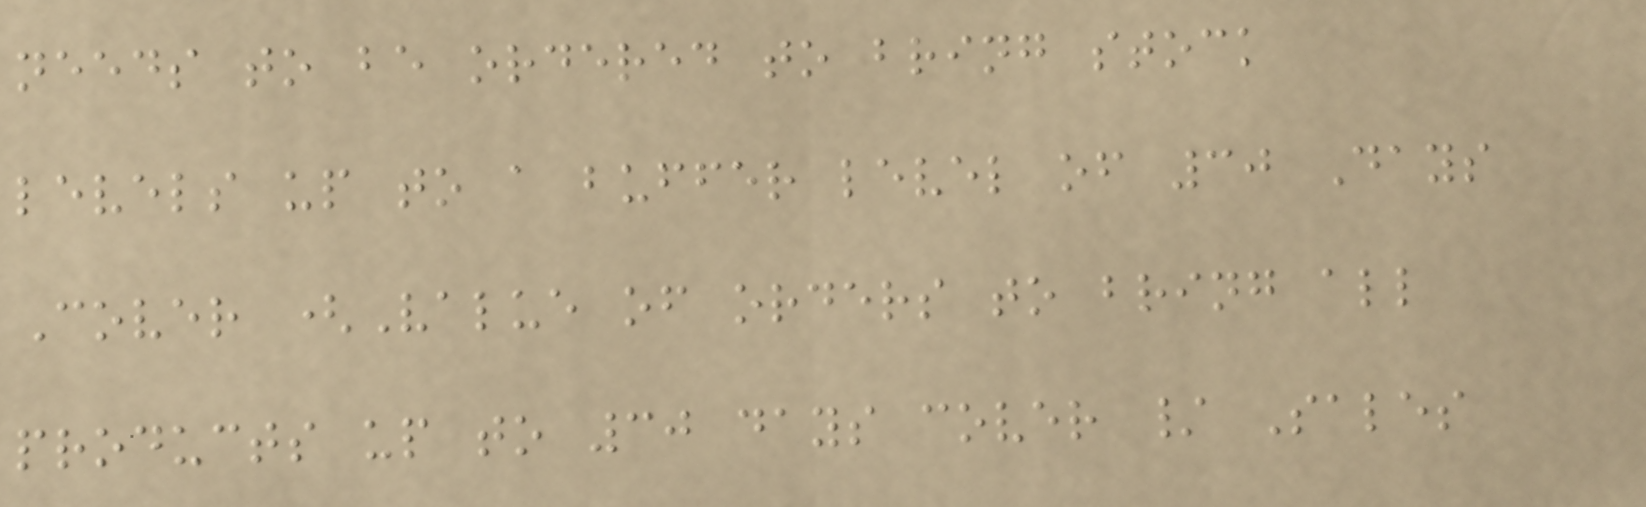needs to be ordered to bring stock
levels up to a buffer level of 30 Days
Cover (Value of orders to bring all
products up to 30 days cover / Sales
